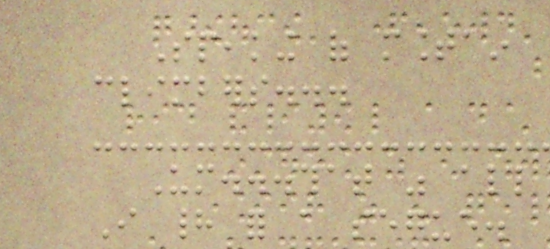Speaking of mountain
climbers...
Um...that was all
I had for a segue.
